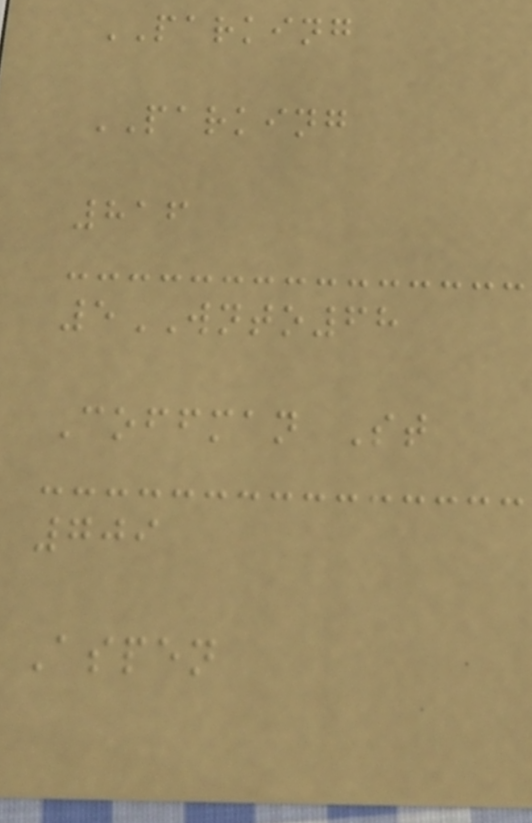PARKING
PARKING
816
5WNTO68
Coffman St
709
Aspen
